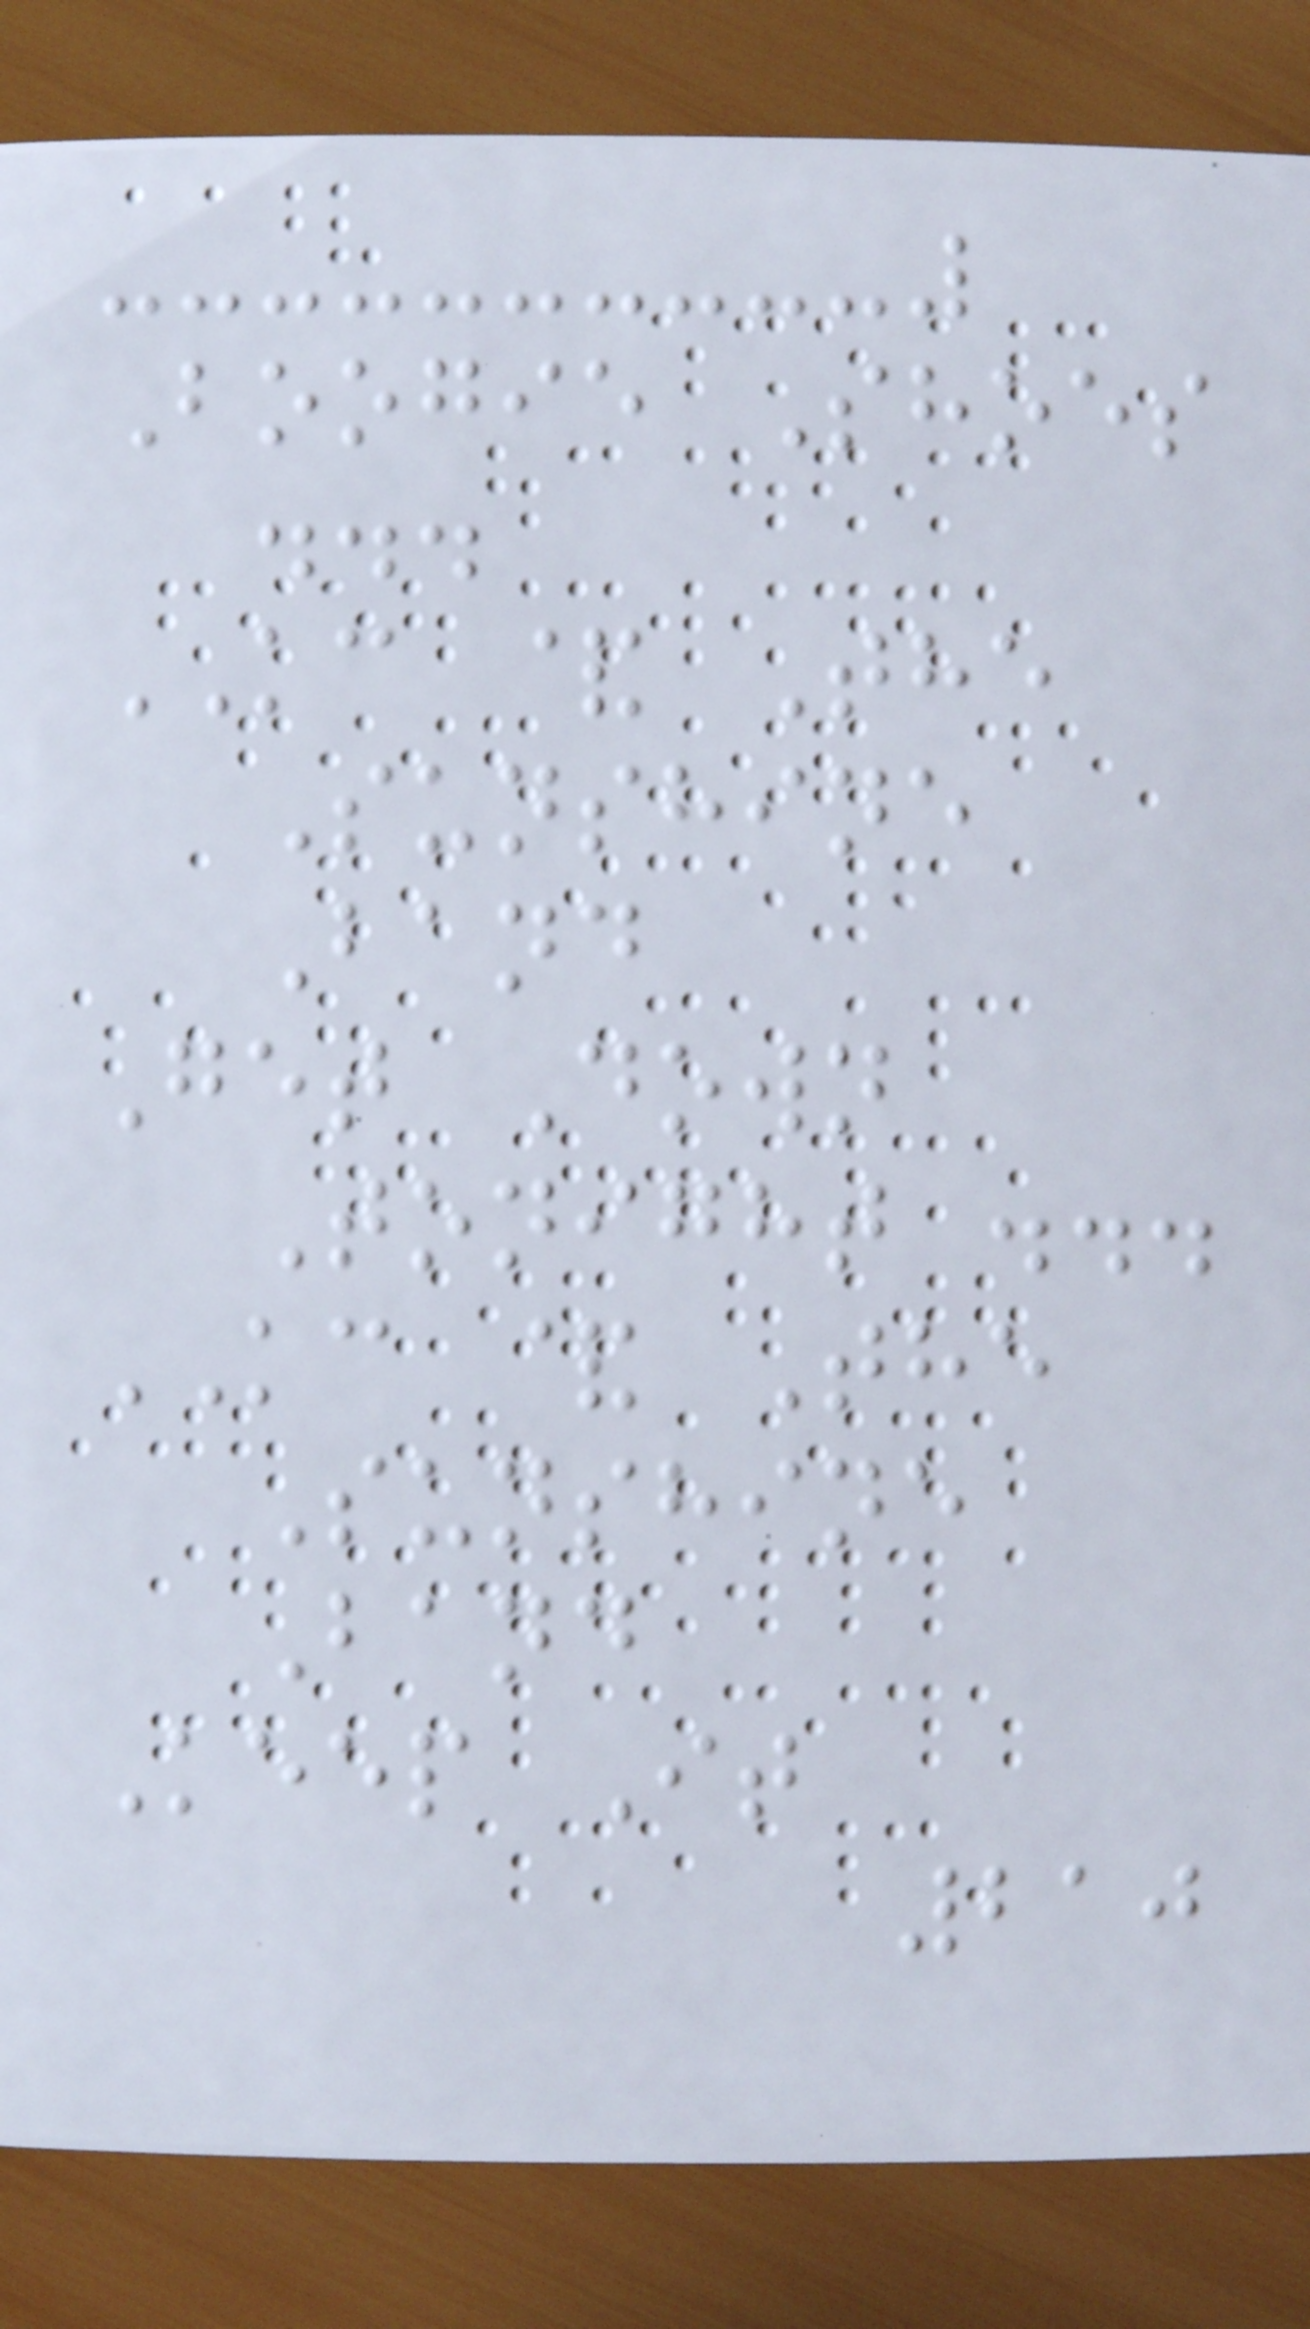Boogie Shoes
...
KC & The
Sunshine
Band
Get Down
Tonight ...
KC & The
Sunshine
Band
Keep It
210
